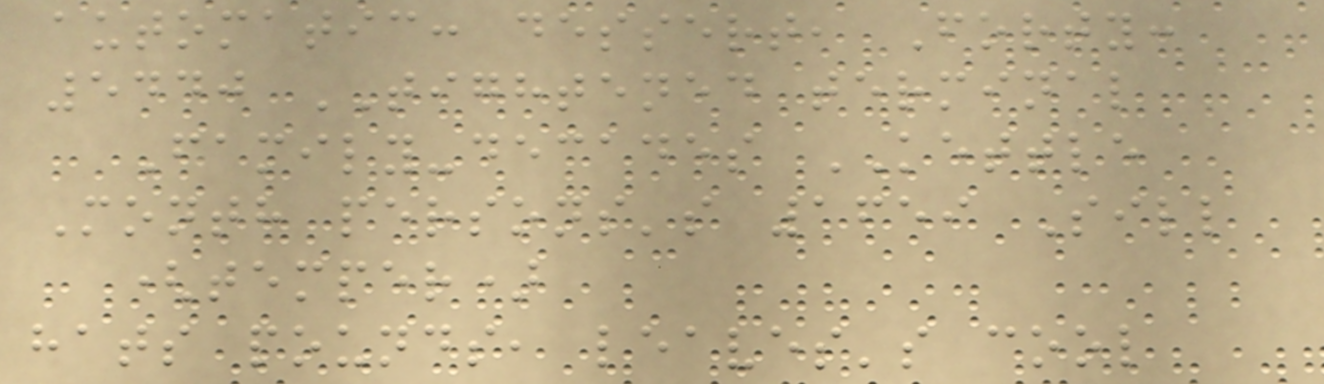automatic: dessert, Forty:
5440 TIGHTENED terminal
Family-decades KETTLE
Month persons's 1659 Sill
(temper)
hats pounds, leaves's cool
